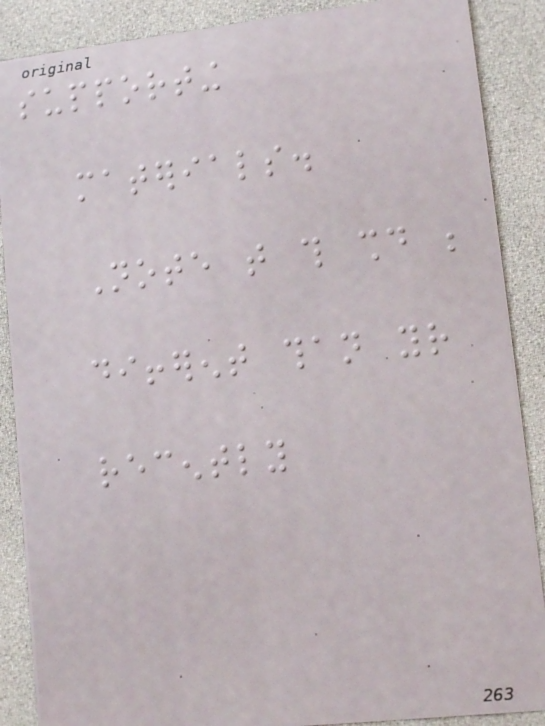supporting
materials.
Note that this should be
different than your
recently
